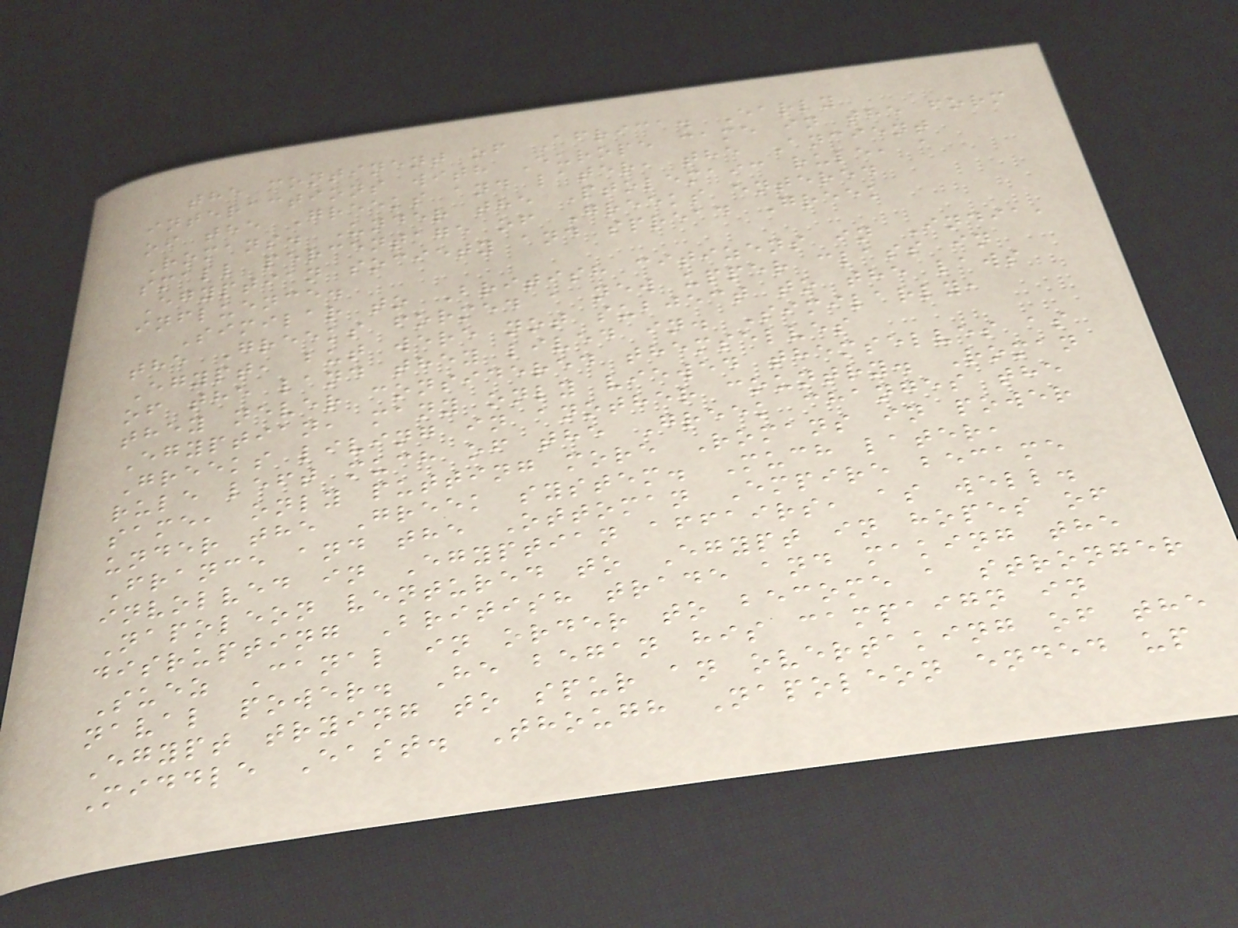the continent of Africa. Early
interactions with Europe came in the form
of the Greeks and later, the Ancient
Romans. Under the Ptolemaic rule, a
small percentage of Greeks entered
Egyptian society and spread Greek
influence.
Similar to British citizens in India,
the Greeks formed a new upper class in
Egypt, but were not subject to the laws
of the land they lived in. Similarly,
they never considered themselves
Egyptian, many only viewed themselves as
Greeks living in another country. Roman
rule left much of the Greek changes the
same, only putting more Romans in power
under the Greek system. Much later,
France and the Ottoman Empire became
involved in Egyptian affairs, as well.
Napoleon ventured to Egypt in hopes of
disrupting British trade and making the
Suez Canal in order to become a stronger
naval power. He began his campaign in
Egypt trying to spur an overtaking of the
Middle East. Though Napoleon ended up
